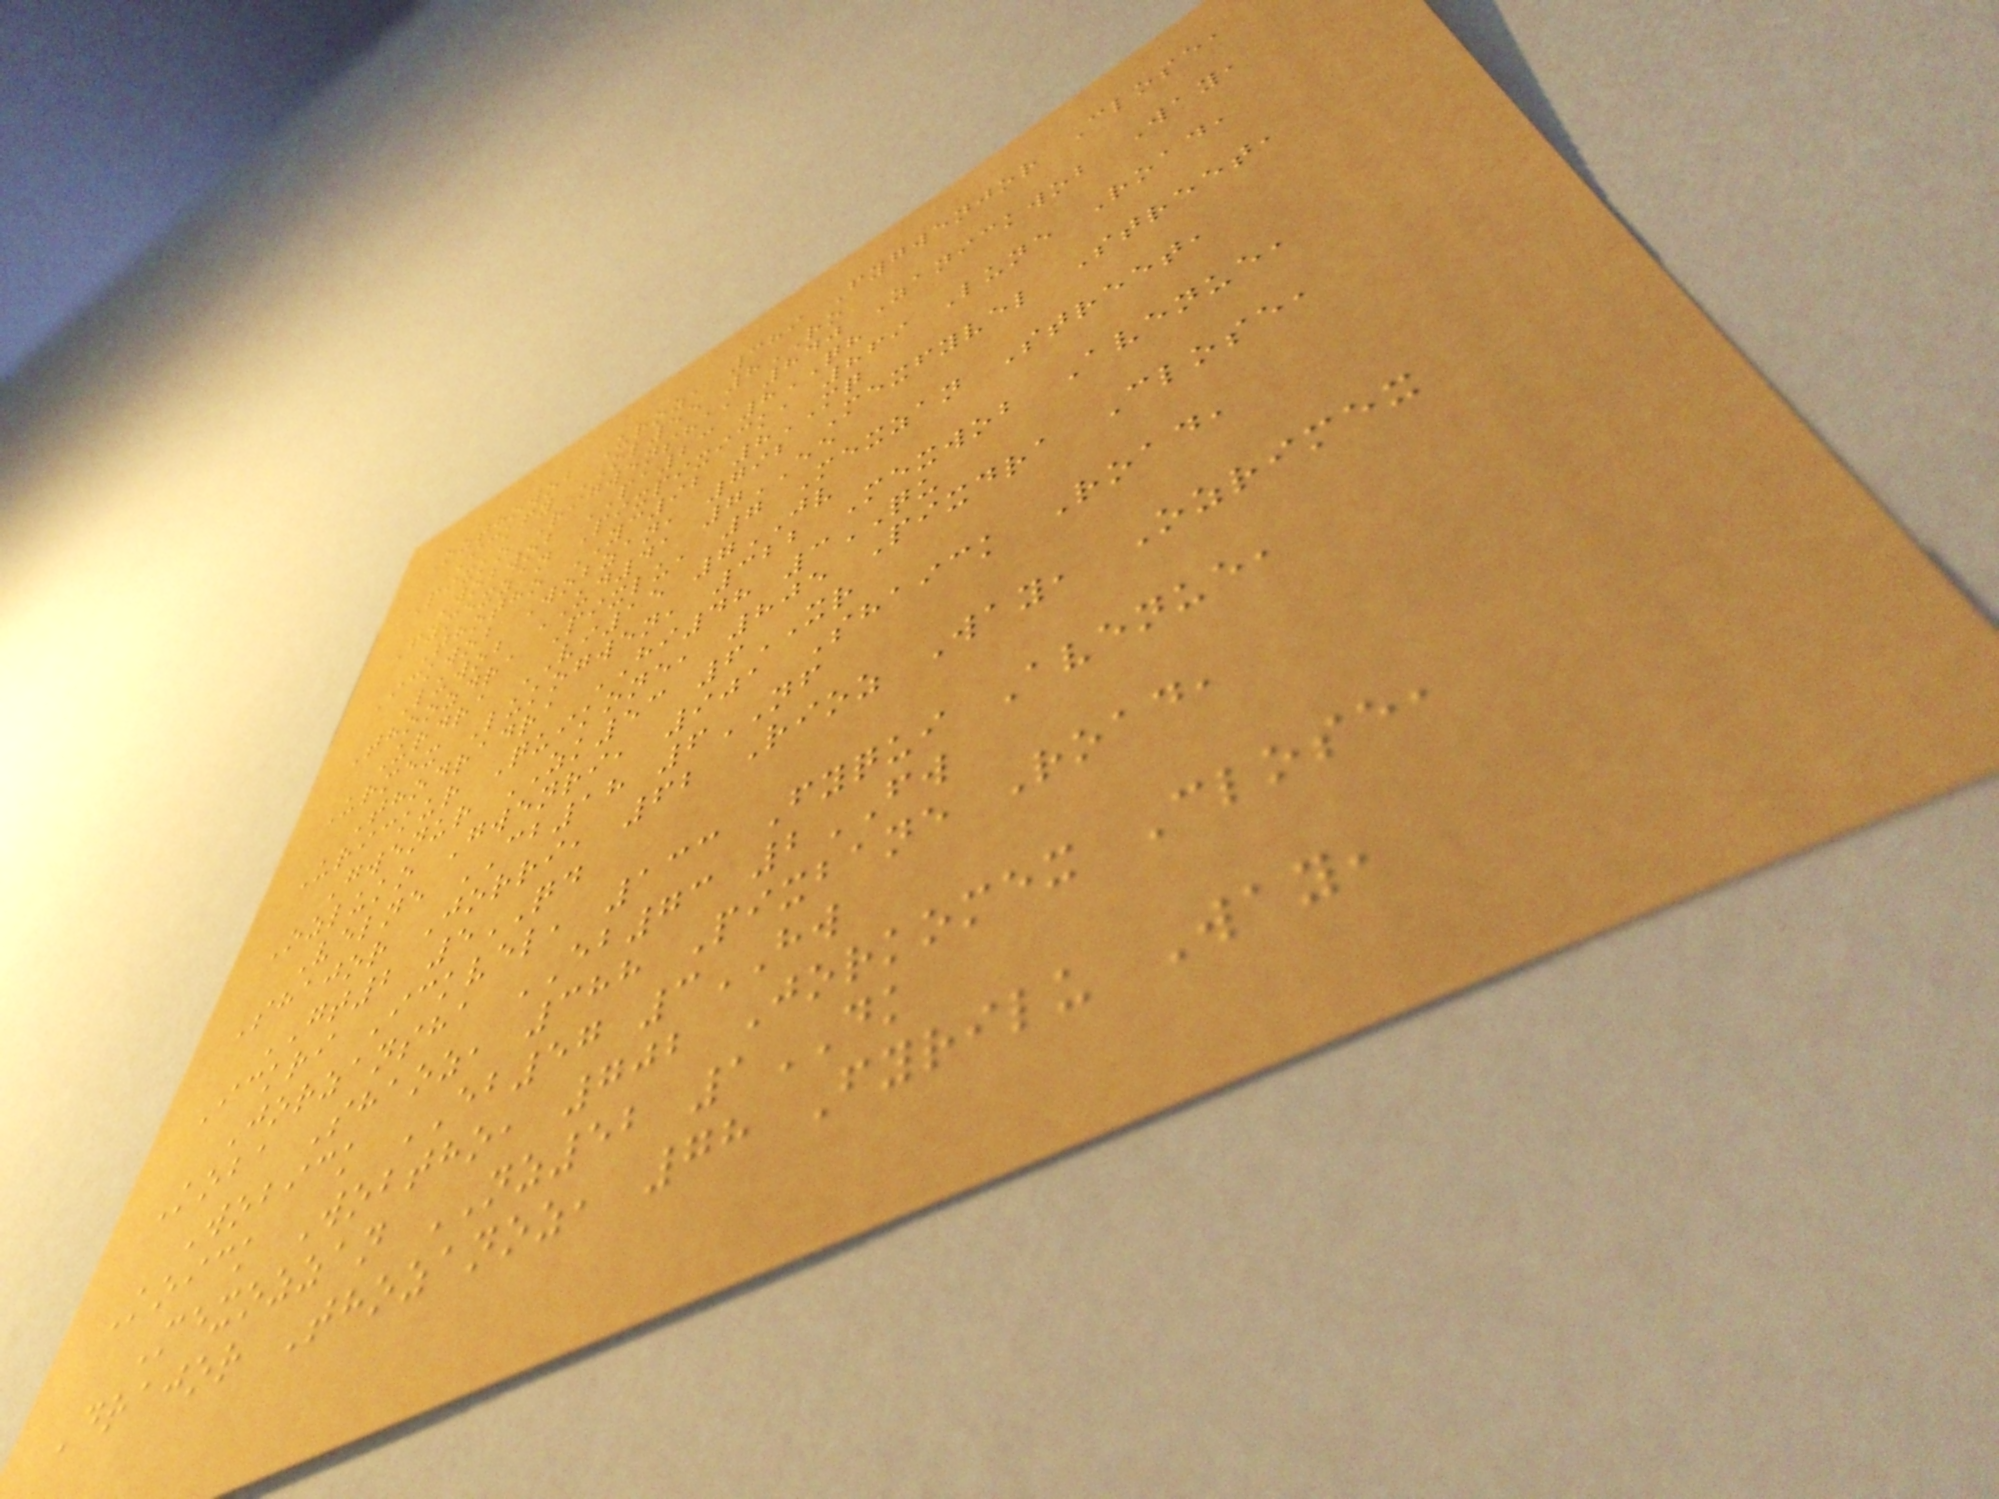Ozthowob Uroz, 389 Fygwenjor Close,
Ickfy OL55 8RO
Pixko Rigwensha, 840 Zanickwob Way,
Wobwob PA23 8QH
Fymexzan Pixpixick, 869 Lune Road,
Thotho YC92 8MQ
Ickwob Wobzan, 792 Mexfyvel Street,
Luwob UD41 7EE
Thoozdra Pixlu, 7 Mexzan Street,
Urdra VI15 7JV
Urmex Lukogwen, 322 Mexwob Avenue,
Thodradra HI48 3QU
Urickur Quikone, 805 Pixdra Close,
Gwenur ZK53 6XR
Ozluko Gwenri, 901 Shaick Road,
Velne CB18 6NF
Shajor Jorri, 62 Rioz Way, Ozrimex
GT2 5QD
Ickri Ickvel, 133 Fyqui Avenue,
Jorzansha EB73 2FW
Koba Shaoz, 388 Pixbane Road,
Wobick EB57 3HW
Koick Wobtho, 702 Jorkomex Close,
Mexozzan NZ52 1DK
Drajor Thozanoz, 78 Fyrilu Way,
